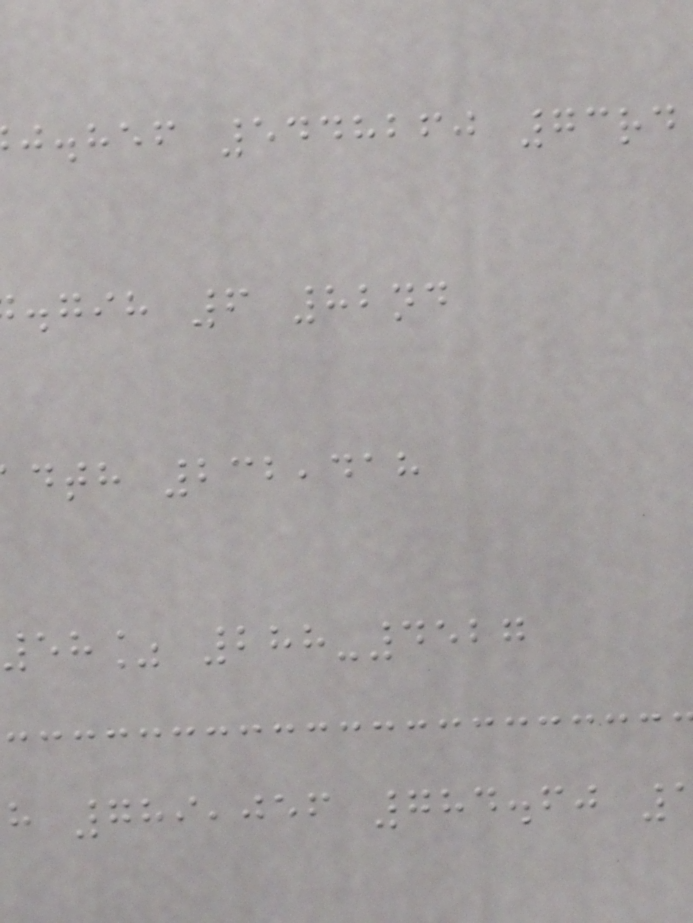j.hef 5448260 73rd
.gih 6 82nd
dth 232,418
58% 288-4527
h 789,056 784.60
